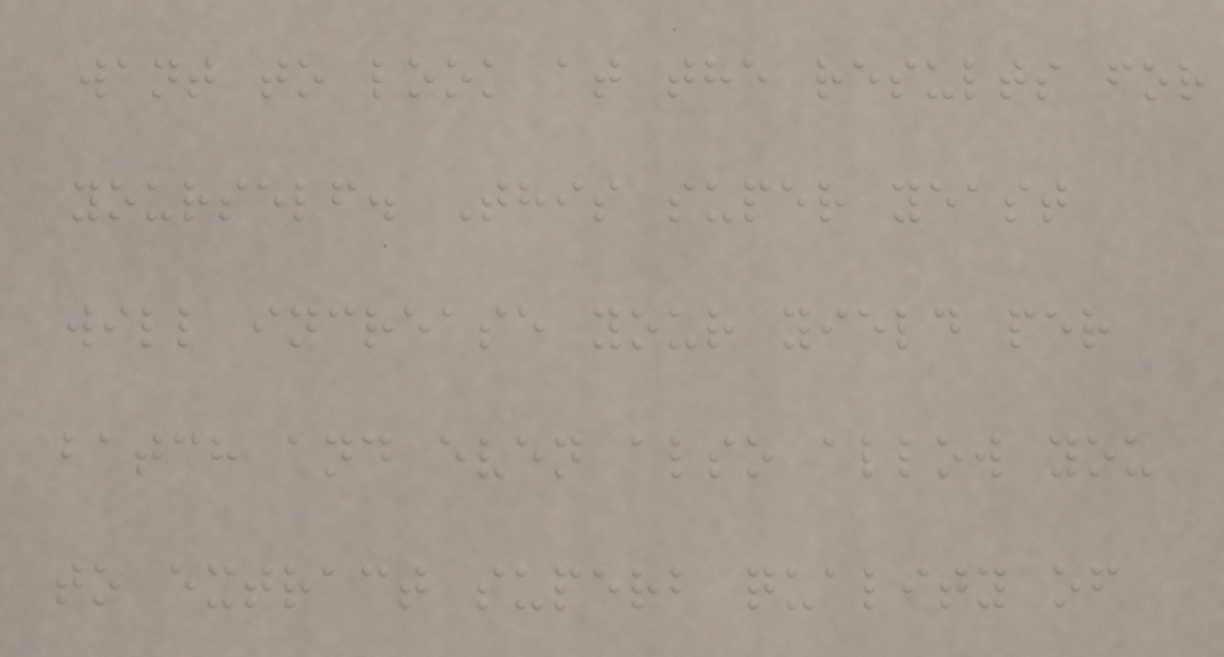want to look at the results for
yourself. This super yeast
will increase your yield per
batch and even also allow you
to extract superb quality of
